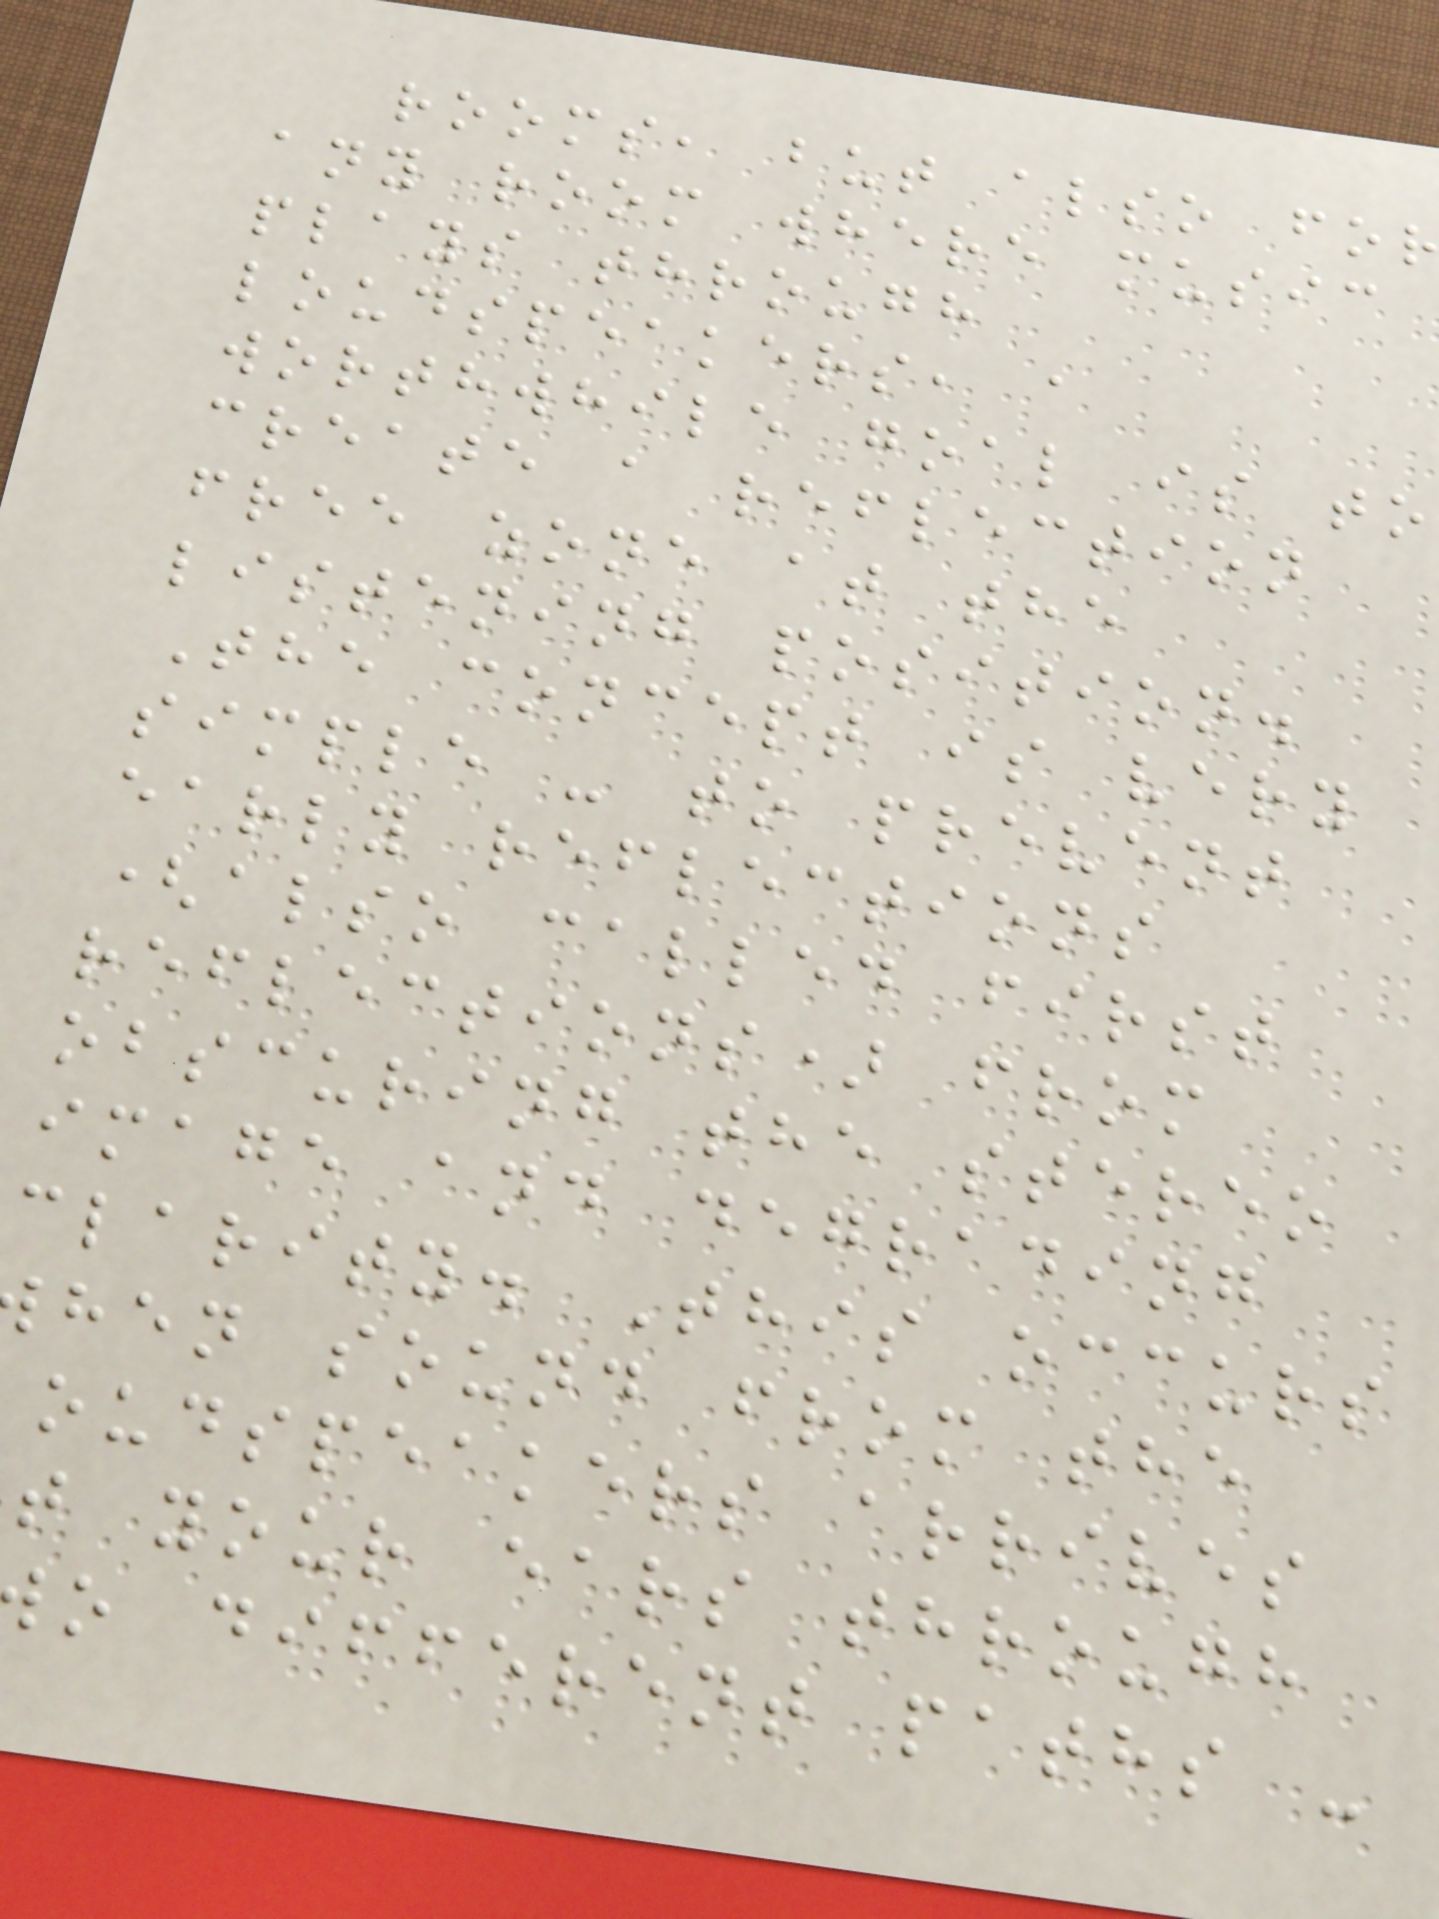rooms, but also for
any room where music
plays through
loudspeakers, a
worthwhile goal is to
create a reflection
free zone at the
listening position.
The concept is very
simple - to prevent
early reflections
(also called first
reflections) from
obscuring the stereo
image and degrading
clarity. This occurs
hen sound from the
oudspeakers arrives
t your ears through
o different paths -
